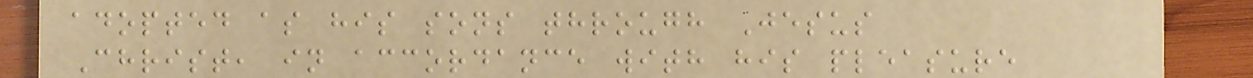adopted as his sons through Jesus
Christ, in accordance with his pleasure
